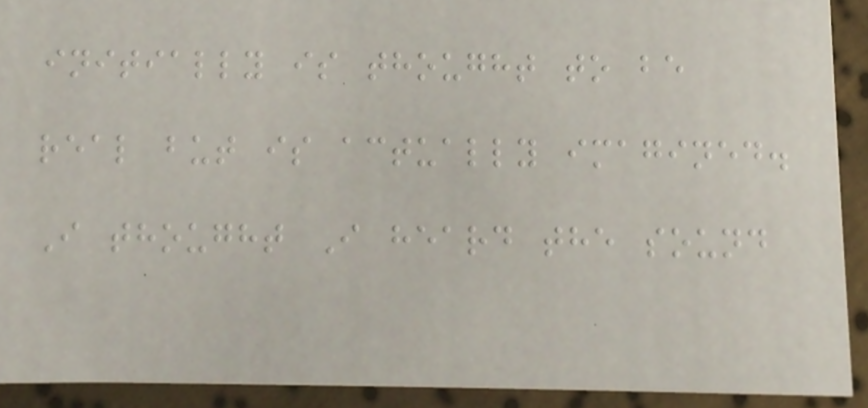initially is thought to be
real but is actually imagined.
I thought I heard the sound
